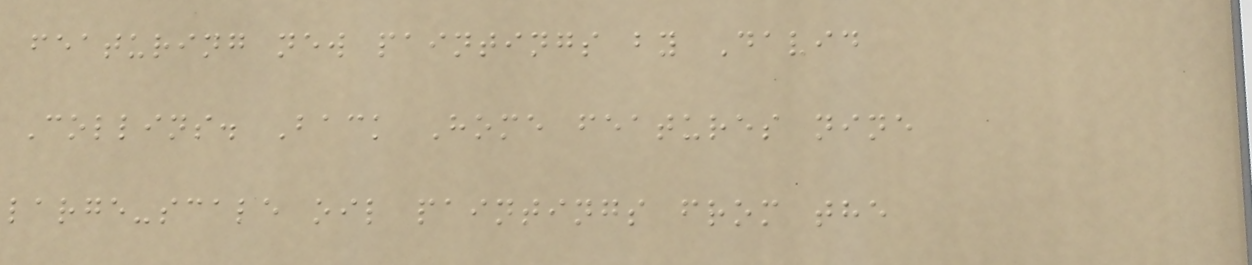featuring new paintings by David
Collins. Back Home features nine
large-scale oil paintings from the
